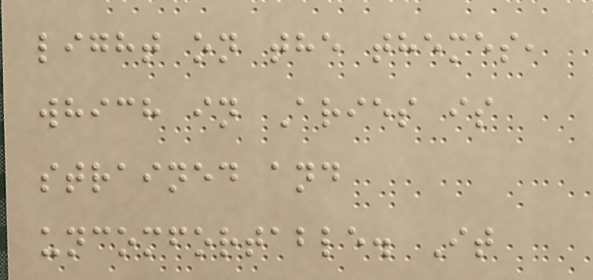light on the themes,
which in Aries is
strained and
uncomfortable. It
